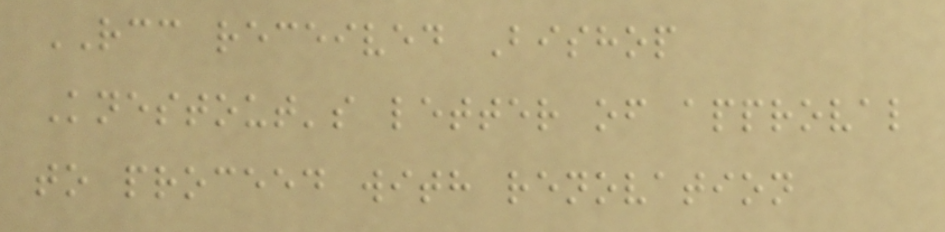RCC received Bishop
Knestout's letter of approval
to proceed with renovation
